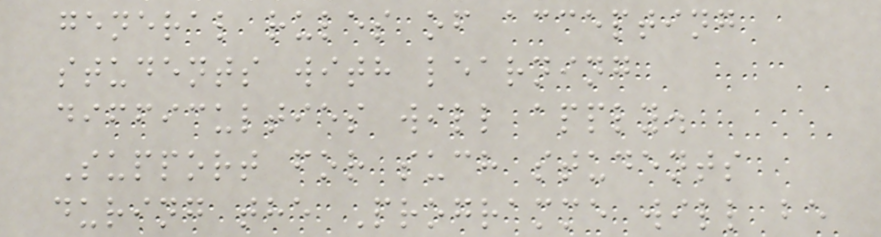general rules of accepting
students with learning
difficulties will apply.
Support for such students
during the Programme will be
